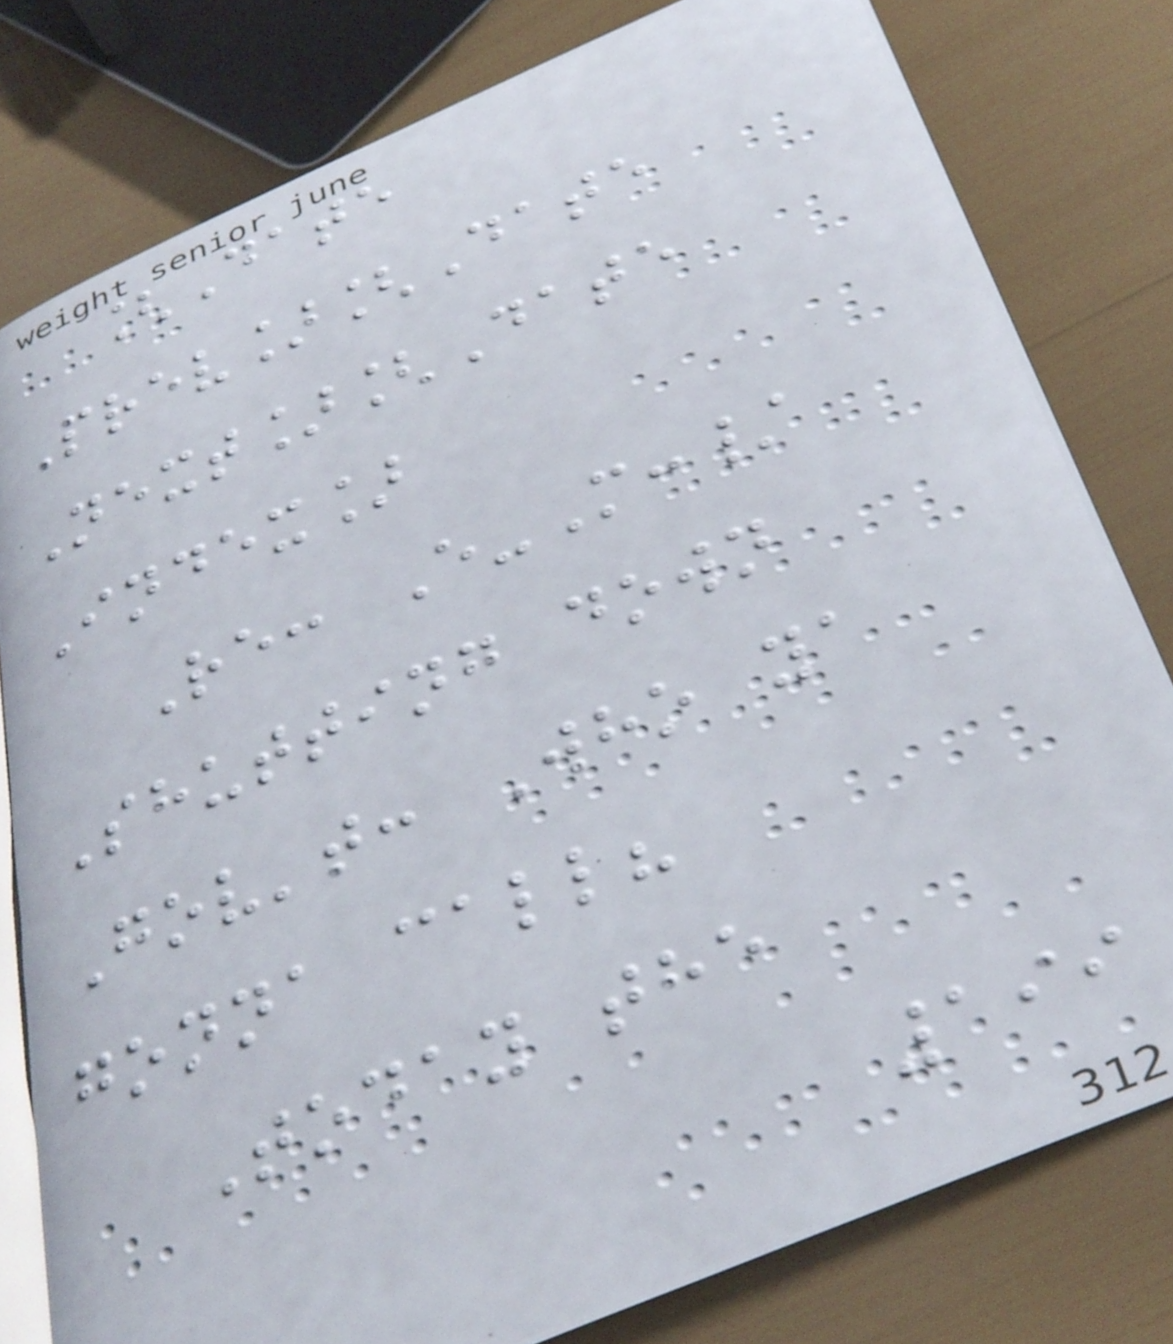[Date
Prev][Date
Next][Date
Index]
Re: E-M:/
Shutting down
Gov't: Who ya
gonna call?
Today the
199
